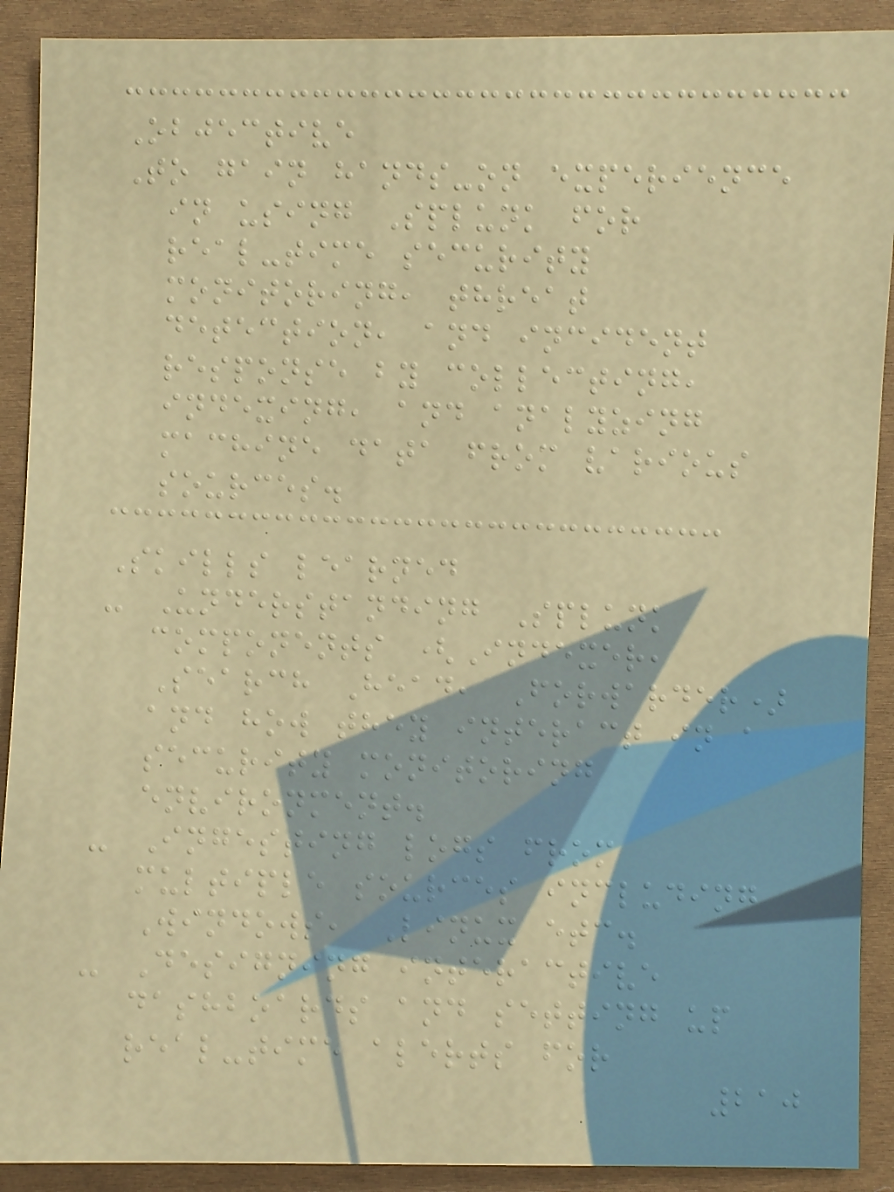Objective
To gain hands-on experience
in using Splunk for
real-time security
monitoring, threat
detection, and incident
response by collecting,
indexing, and analyzing
machine data from various
sources.
Skills learned
- Understanding Splunk
components (Indexer,
Search Head, Forwarder)
and how they interact in a
security monitoring
environment.
- Ingesting logs from
multiple sources including
Windows, Linux etc.
- Designing interactive
dashboards and setting up
real-time alerts for
210
